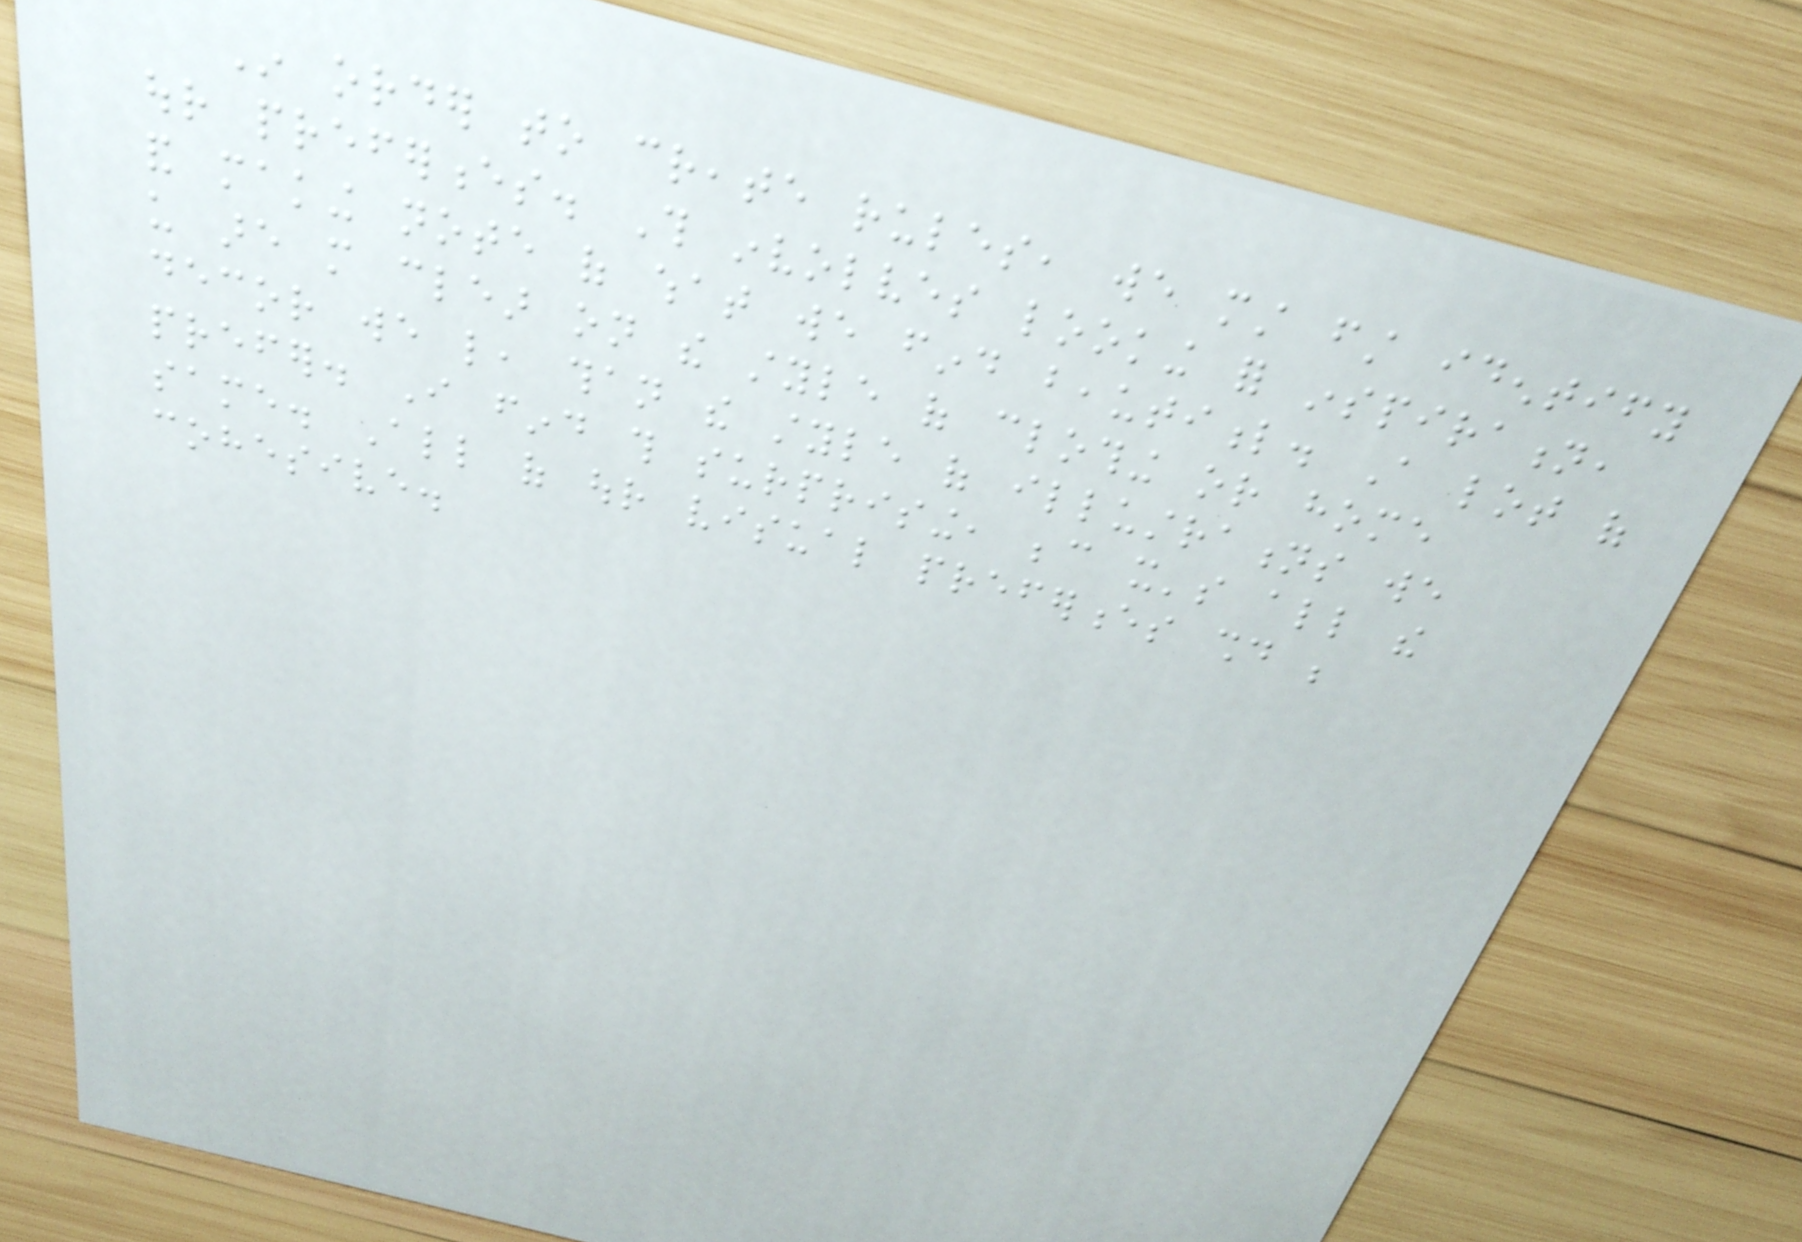In order to create rules, we must first identify
our preferences. This involves looking for inspiration,
and making note of what we find beautiful. A lot of
us are more clear on the style of clothing or home
decor we like, than the style of illustrations we
prefer. I find this surprising, because it's all the
same. All of our visual preferences should be
cohesive.
